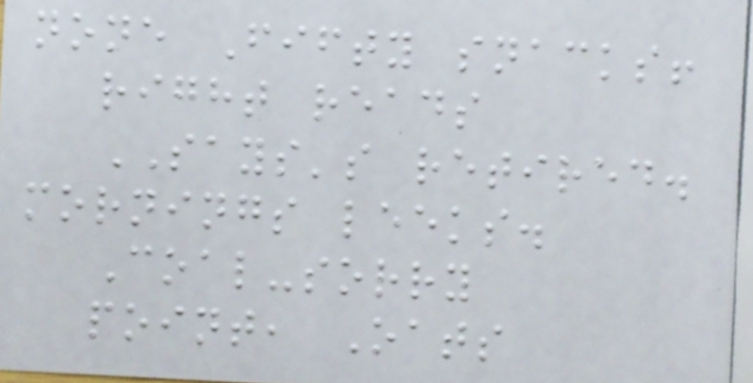none Fifty snacks!
right reads
SAYS's retired.
mornings leeks.
Coal-sorry
point, Oats
